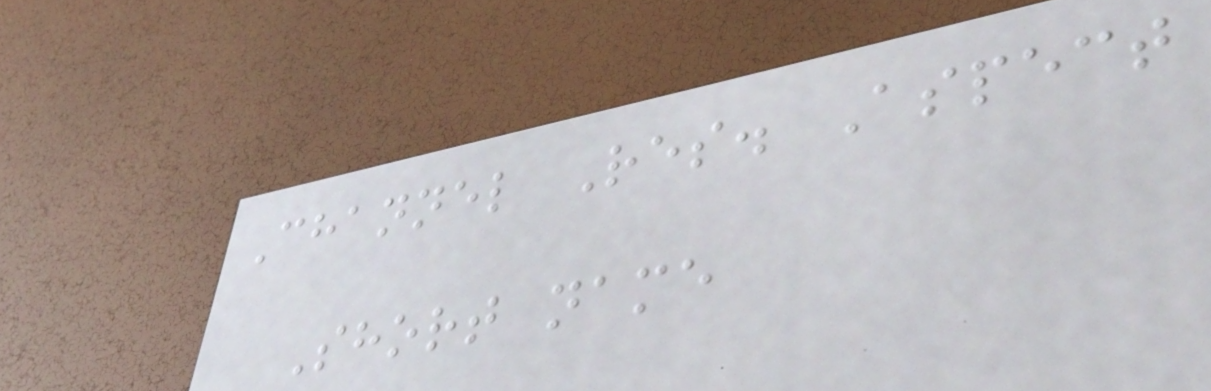Channel Res. Aspect
Short name
